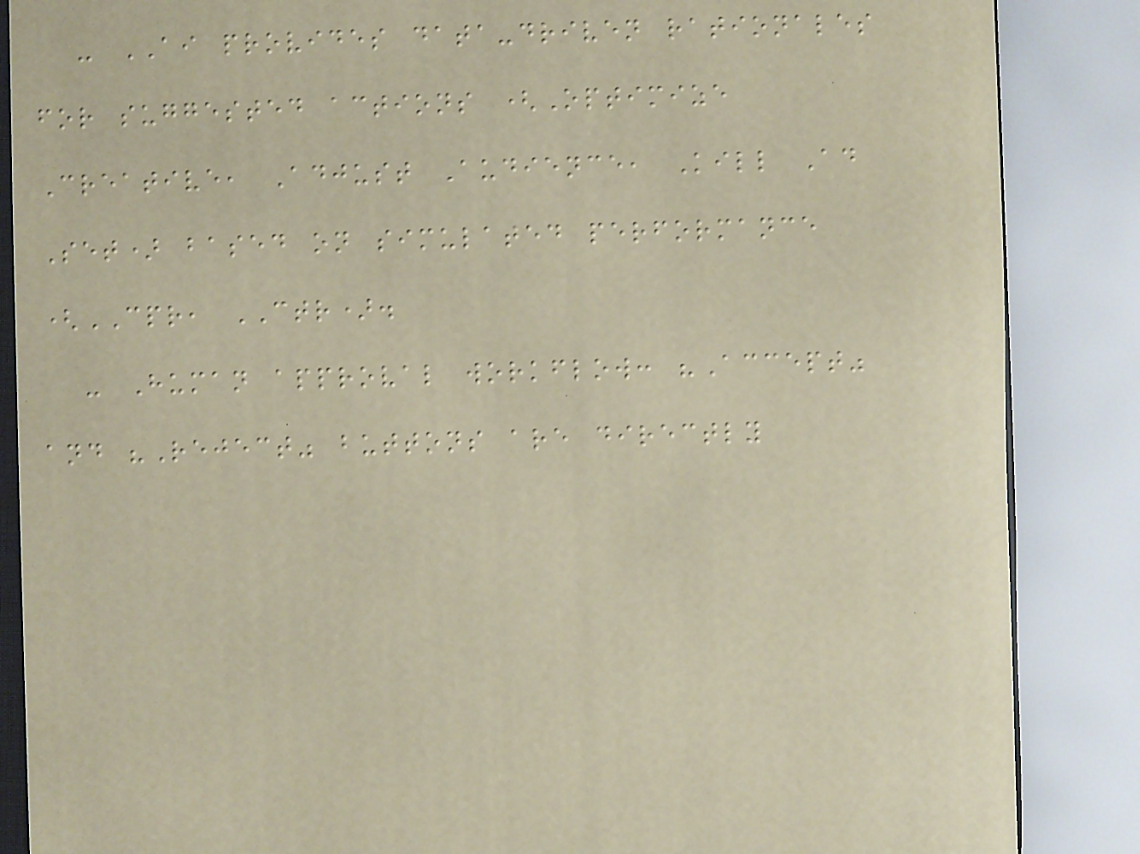- AI provides data-driven rationales
for suggested actions (Optimize
Creative, Adjust Audience, Kill Ad
Set) based on simulated performance
(CPR, CTR).
- Human approval workflow: "Accept"
and "Reject" buttons are directly
